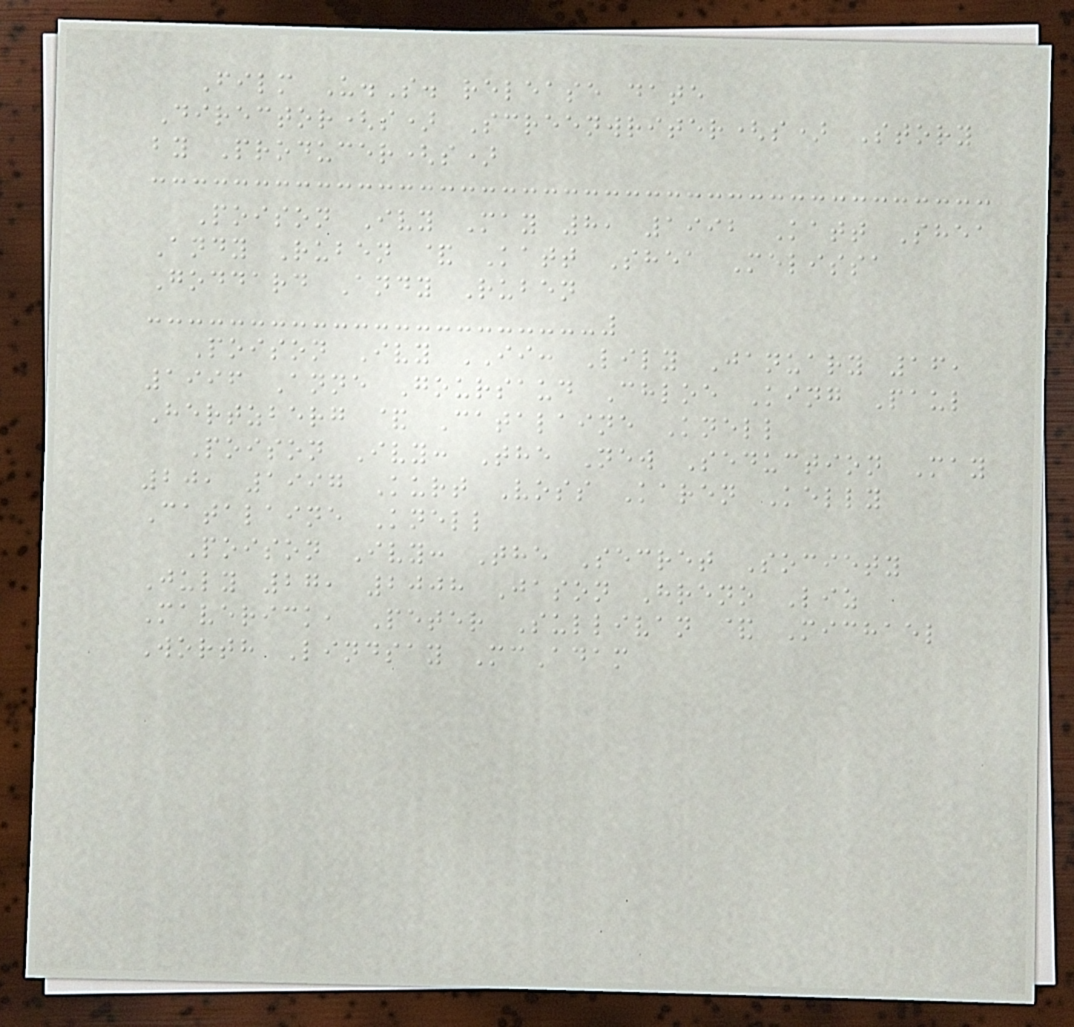Film U.S. release date
Director(s) Screenwriter(s) Story
by Producer(s)
Poison Ivy May 8, 1992 Katt Shea
Andy Ruben & Katt Shea Melissa
Goddard Andy Ruben
Poison Ivy II: Lily January 16,
1996 Anne Goursaud Chloe King Paul
Hertzberg & Catalaine Knell
Poison Ivy: The New Seduction May
20, 1997 Kurt Voss Karen Kelly
Catalaine Knell
Poison Ivy: The Secret Society
July 27, 2008 Jason Hreno Liz
Maverick, Peter Sullivan & Michael
Worth Lindsay McAdam
